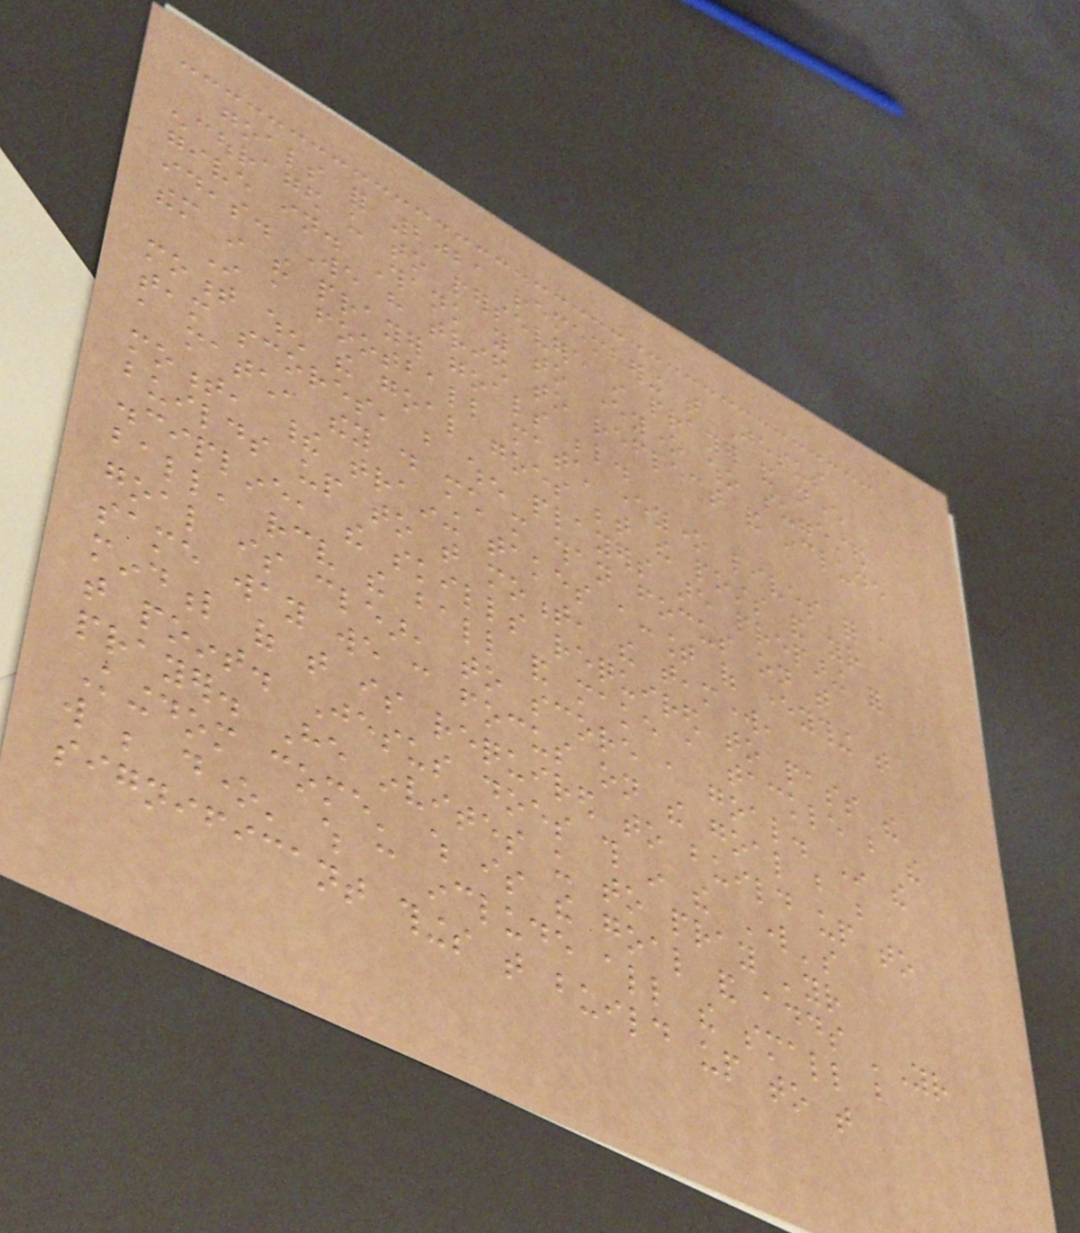goals for 2021 remembering that Jesus
encouraged us to persevere in prayer and never
give in. Thank you to everyone who suggested
ideas. We have tried to reflect and include
them in the prayer goals below.
In a football match everyone lives for a
moment when the goal goes between the posts and your
team scores, but when players are preparing for
a match, they do much more than focus on that
moment, their training takes account of everything that
builds up to that moment, the teamwork,
discipline, the skills required to pass the
ball, receive the ball and make a tackle but the
goal is clear, to score a goal. In the
same way we can focus on the goal but be
mindful of that is required to build up to
that point. Jesus does this in the Lord's
prayer. He invites us to pray 'your
Kingdom come' which is the goal and adds 'Your
will be done' which can include all the small but
significant things that build up to that
